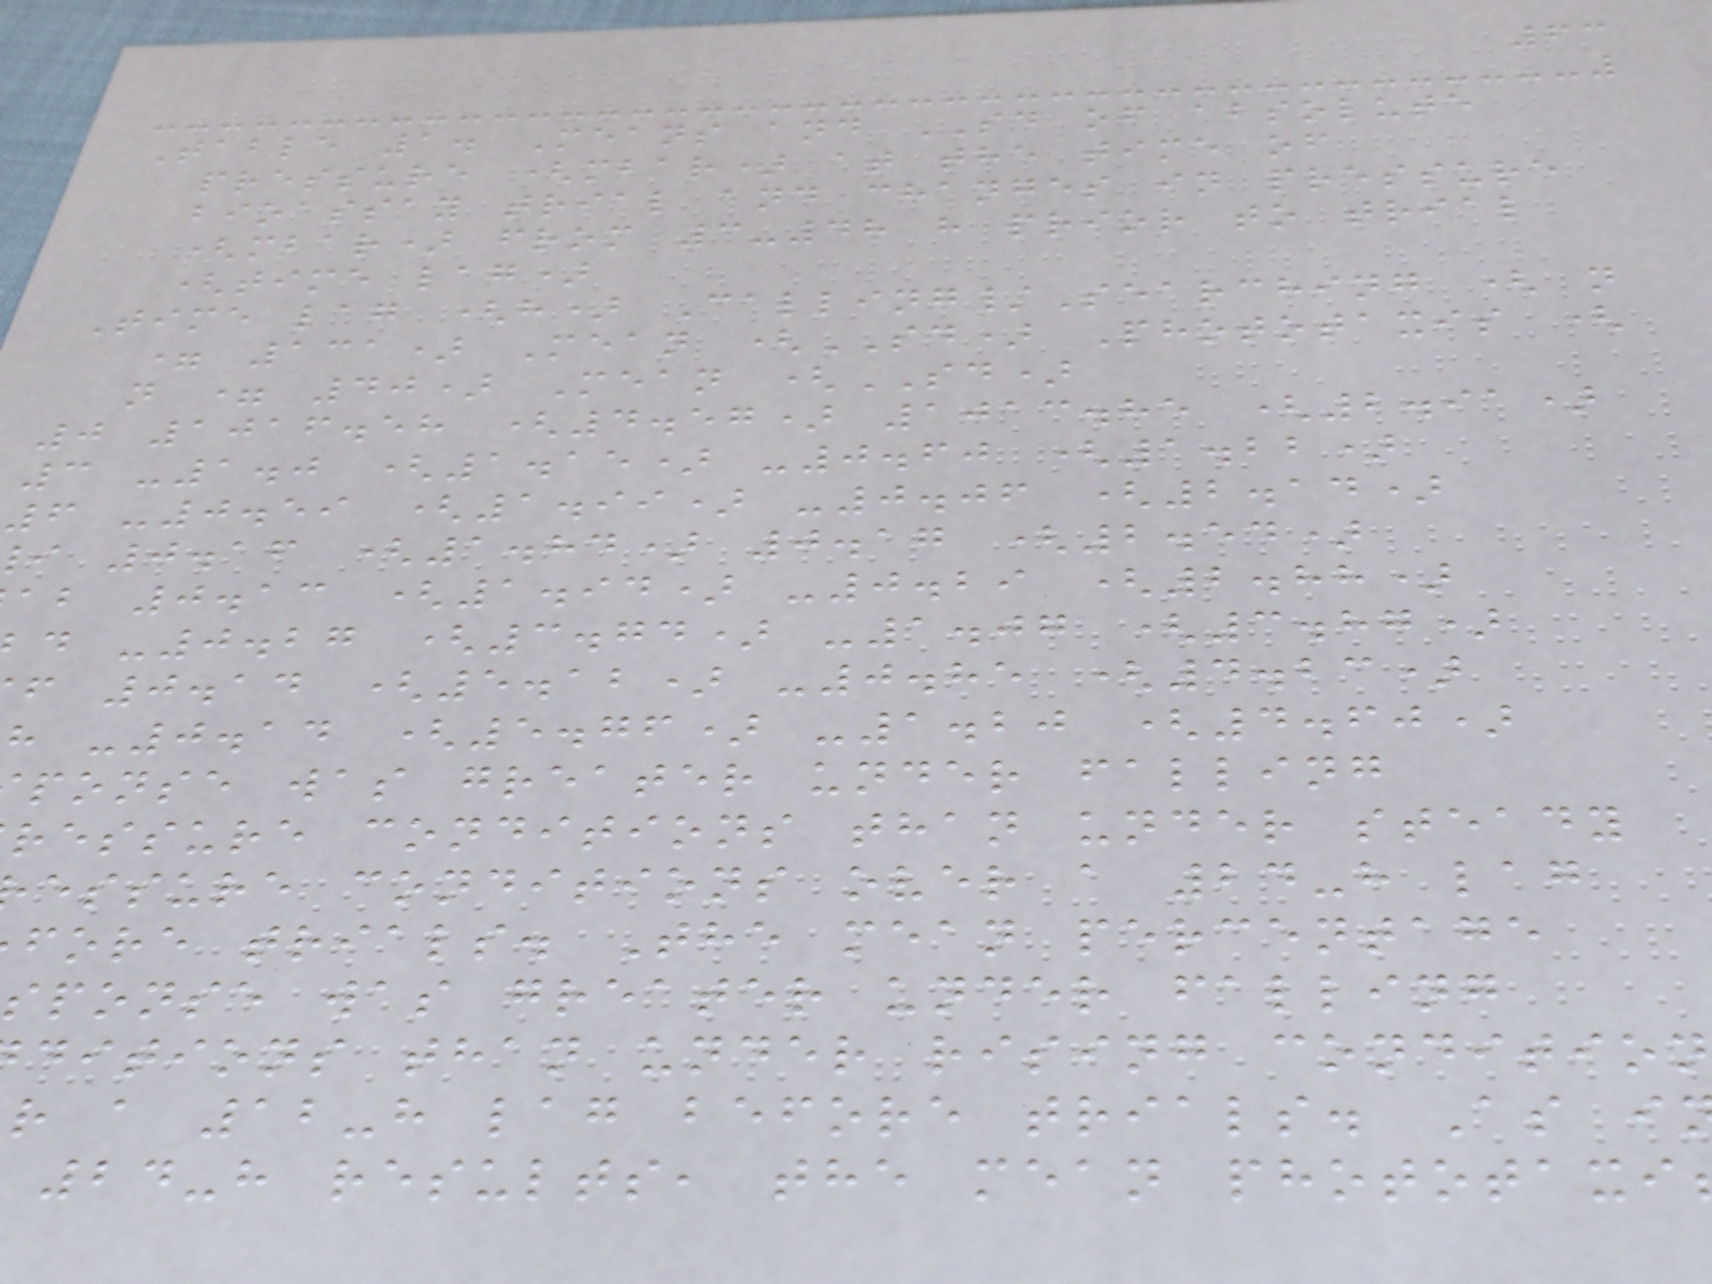63
Table 1. Means and SD of absolute
pressure (mbar) at the time of
bioassay trial and changes in pressure
(mbar) from 3-48 h prior to trial
(time lag)
Time lag (h) Calling/Searching ( n
= 131) Mean (SD) Phototaxis (
n = 40) Mean (SD)
0 1016.58 (4.57) 1013.85 (2.91)
3 -1.0 (1.15) -0.60 (1.22)
6 -0.59 (1.99) -0.06 (2.14)
i 0.16 (1.84) 0.17 (2.54)
ab 0.13 (1.94) -0.29 (2.88)
d -0.27 (3.74) -1.07 (3.87)
f 0.14 (5.12) -0.85 (4.23)
h -0.14 (5.76) -1.20 (4.60)
ponse was greater under falling
ressure conditions than under steady
essure conditions over a 24-h lag
fore trials. The mean percentage
sponse was greater under falling
ditions than under rising condition
r a 12-h lag before trials. As i
24-h results, the mean phototaxi
